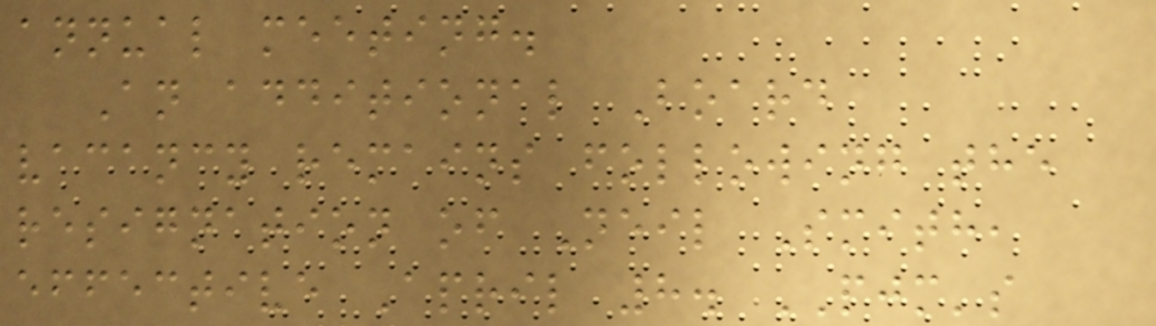annual meeting.
An additional Board
vacancy remains following the
resignation of Neil Smith,
effective April 8. PJM's
